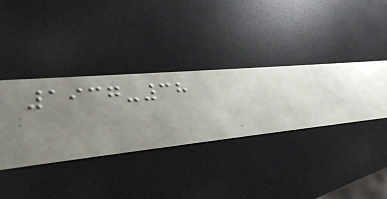1937-38
